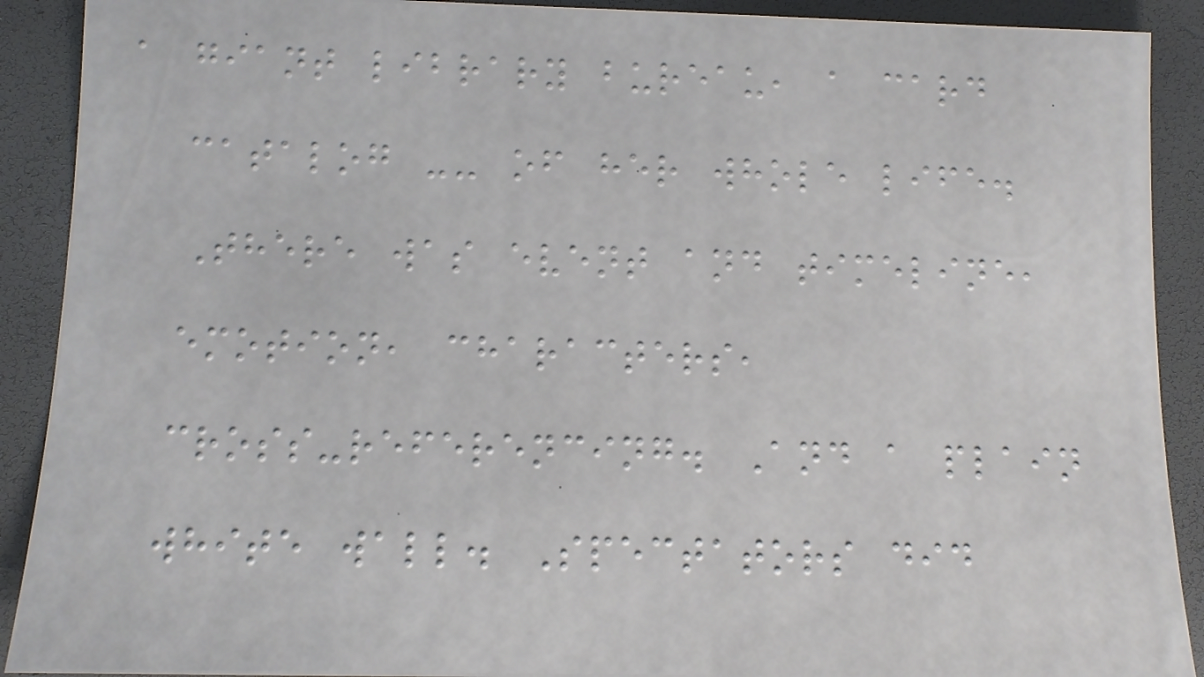a giant library bureau, a card
catalog -- of her whole life.
There was event and timeline,
emotion, characters,
cross-referencing. And a plain
white wall. Spectators did
